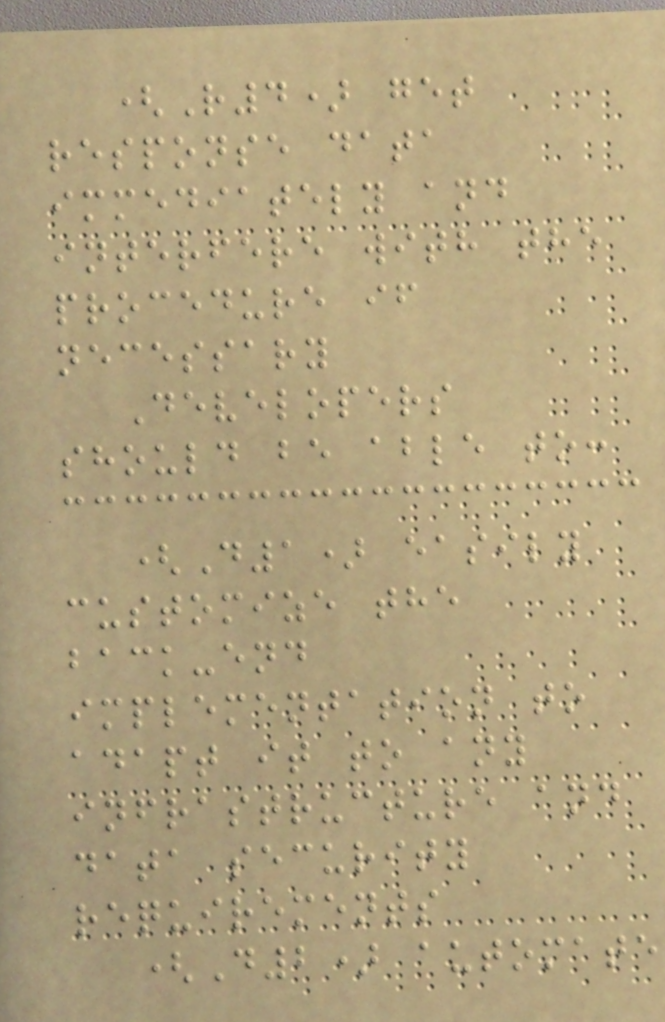(R4) get
response data
immediately and
interfere with the
procedure if
necessary
Developers
should be able to:
(D1) easily
customize the
back-end
implementation to
adapt it to any
infrastructure and
data security
requirements
(D2) automate
